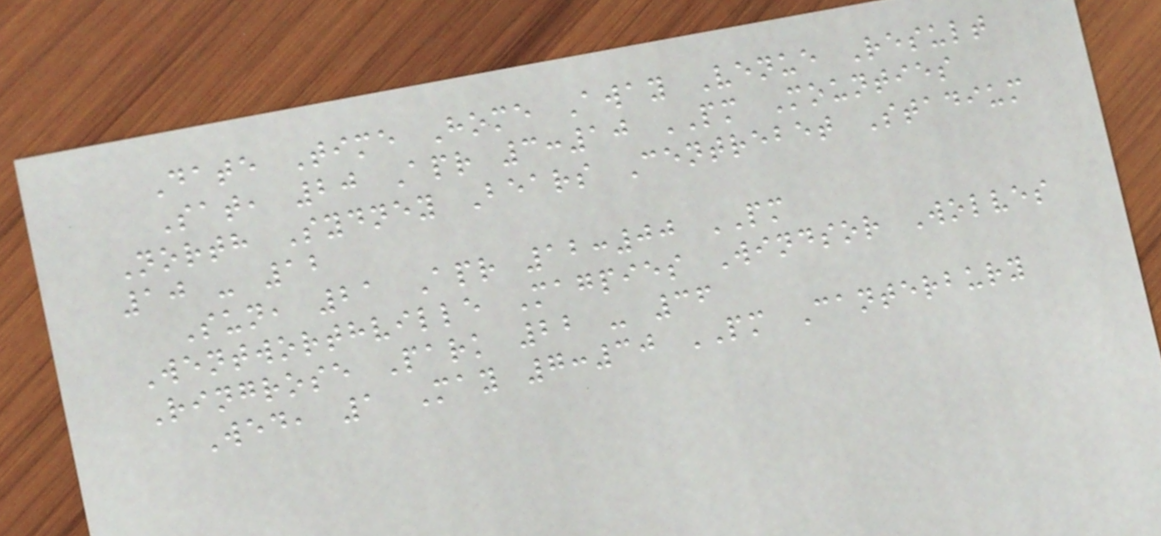Date Time Home Away Venue Result
Sat, 20 Apr 3:10 PM Mounties
North Sydney Bears Centrebet Stadium
10 - 12
Sun, 21 Apr 12:00 PM
Wentworthville Magpies Windsor Wolves
Ringrose Park 22 - 36
Wed, 1 May 7:30 PM Canterbury
